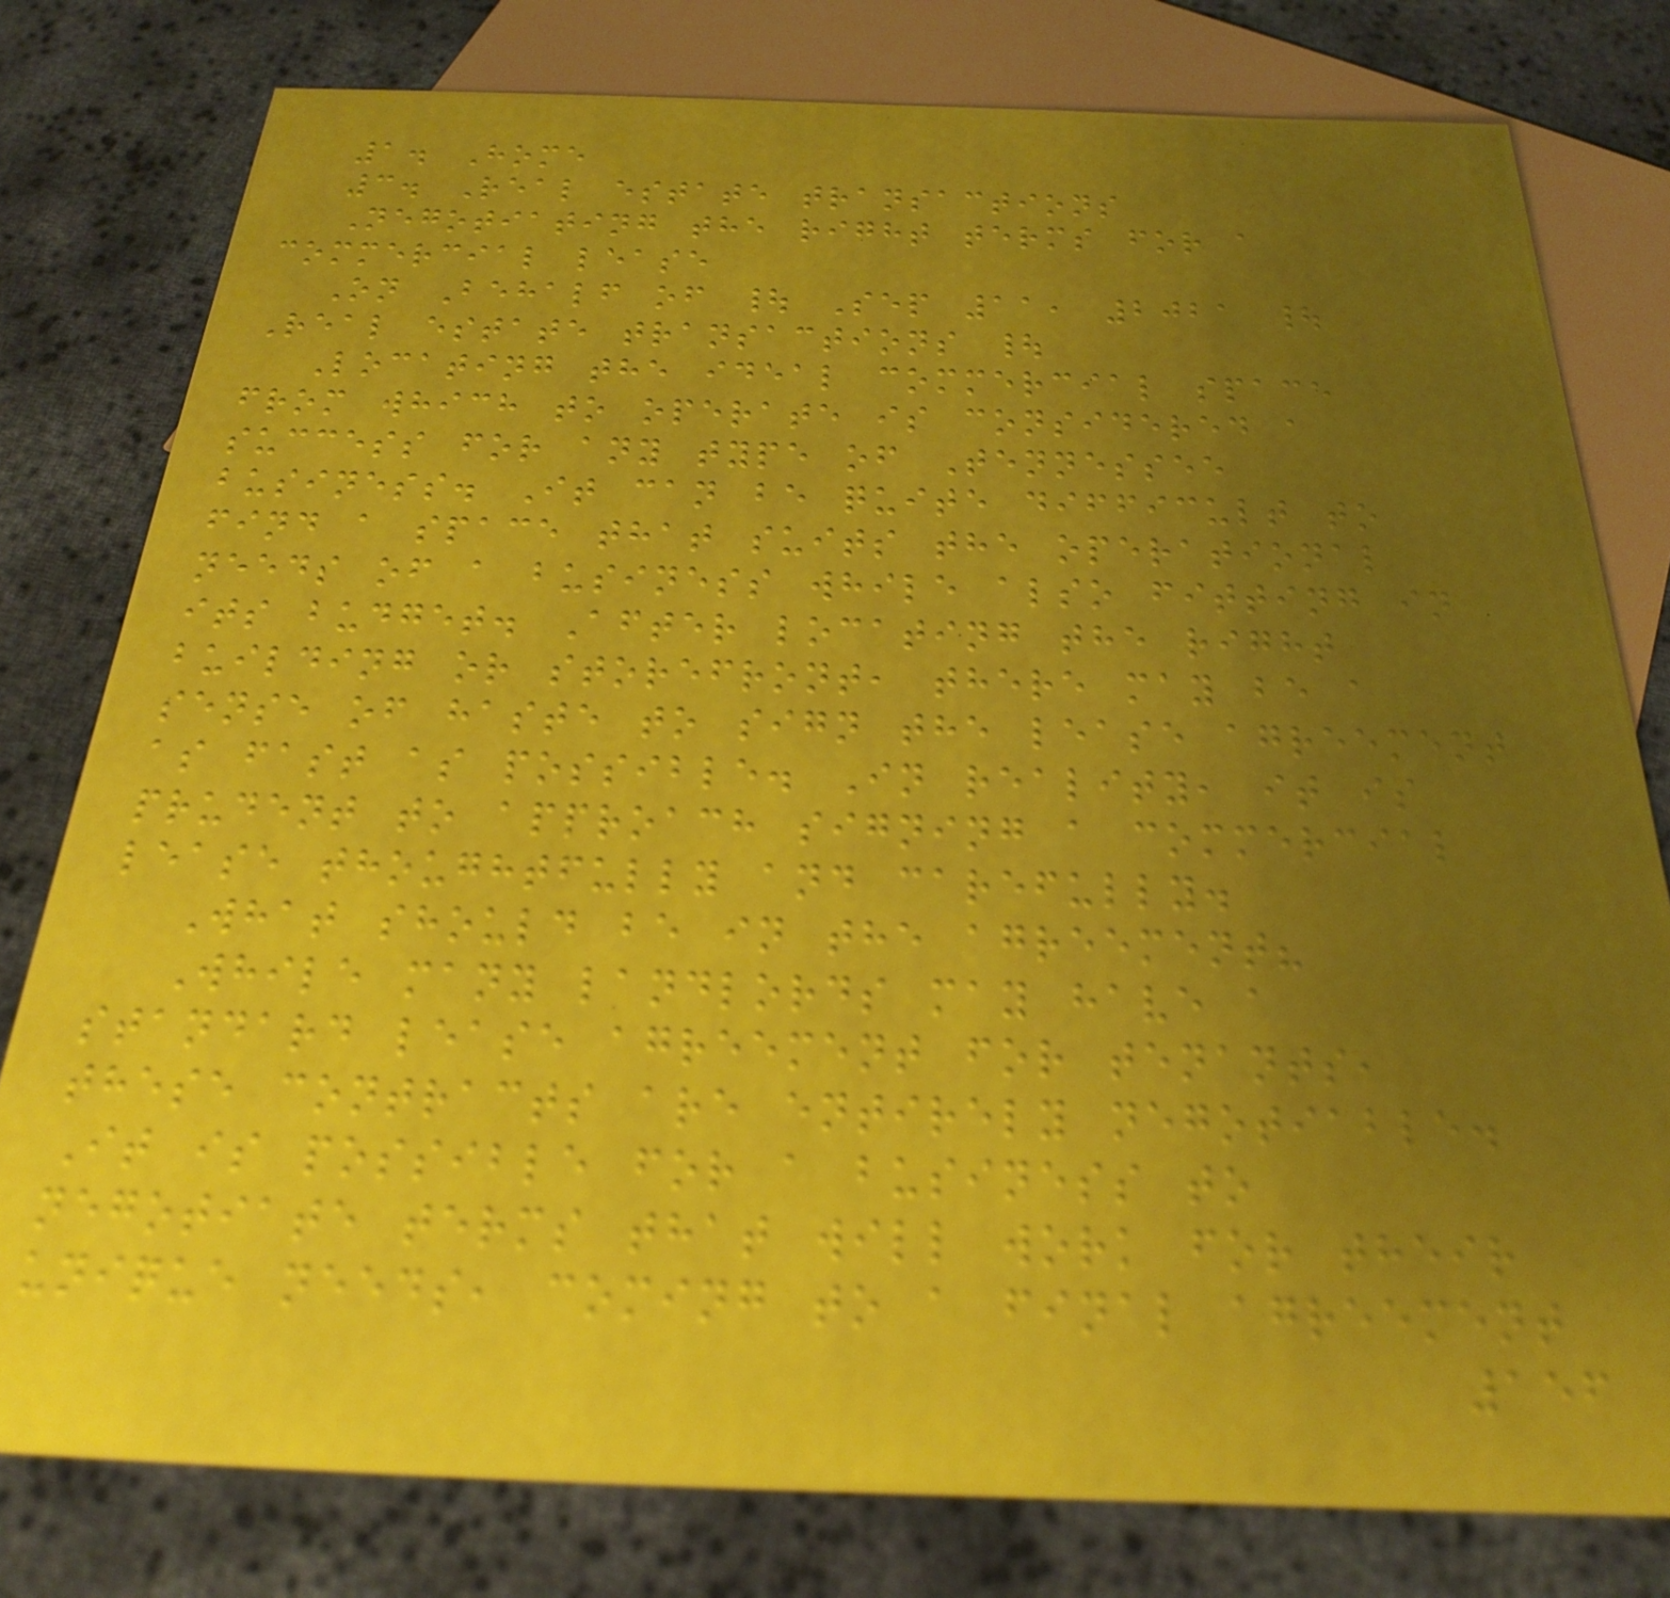1. Home
3. Real estate transactions
Negotiating the right terms for a
commercial lease
On Behalf of | Sep 11, 2021 |
Real estate transactions |
Locating the ideal commercial space
from which to operate is considered a
success for any type of Tennessee
business. It can be quite difficult to
find a space that suits the operational
needs of a business while also fitting in
its budget. After locating the right
building or storefront, there may be a
sense of haste to sign the lease agreement
as fast as possible. In reality, it is
prudent to approach signing a commercial
lease thoughtfully and carefully.
What should be in the agreement?
While many landlords may have a
standard lease agreement for tenants,
these contracts are entirely negotiable.
It is possible for a business to
negotiate terms that will work for their
unique needs, coming to a final agreement
156
